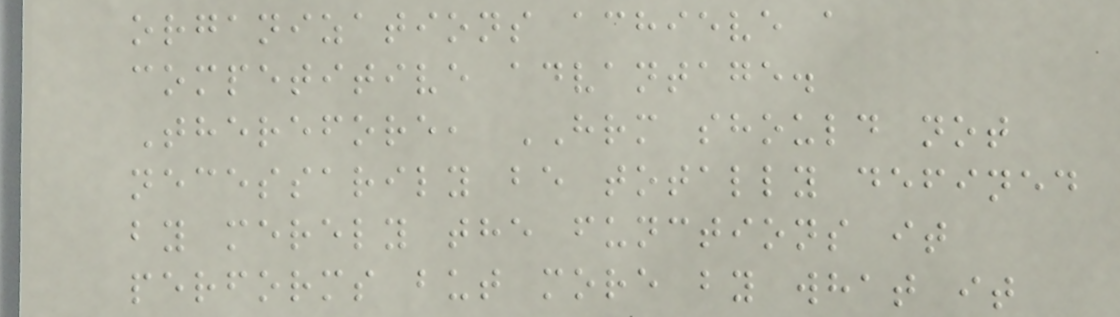organizations achieve a
competitive advantage.
Therefore, HRM should not
necessarily be totally defined
by merely the functions it
performs but more by what it
